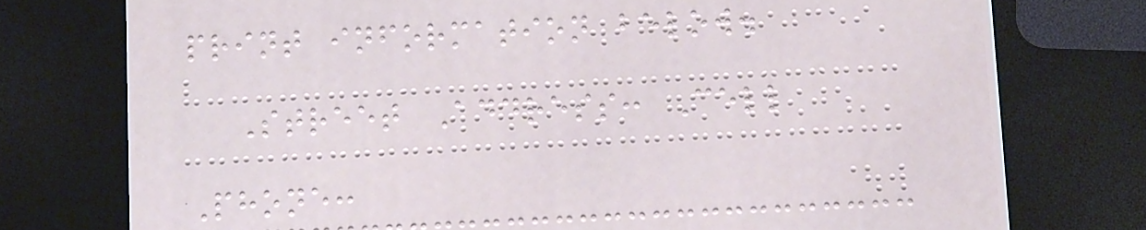print information below.
Street Address: Cell
Phone:
